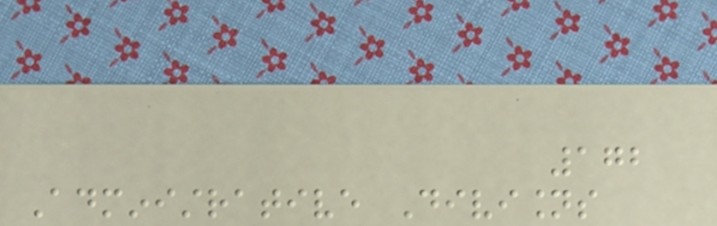172
Administrative Divisions
